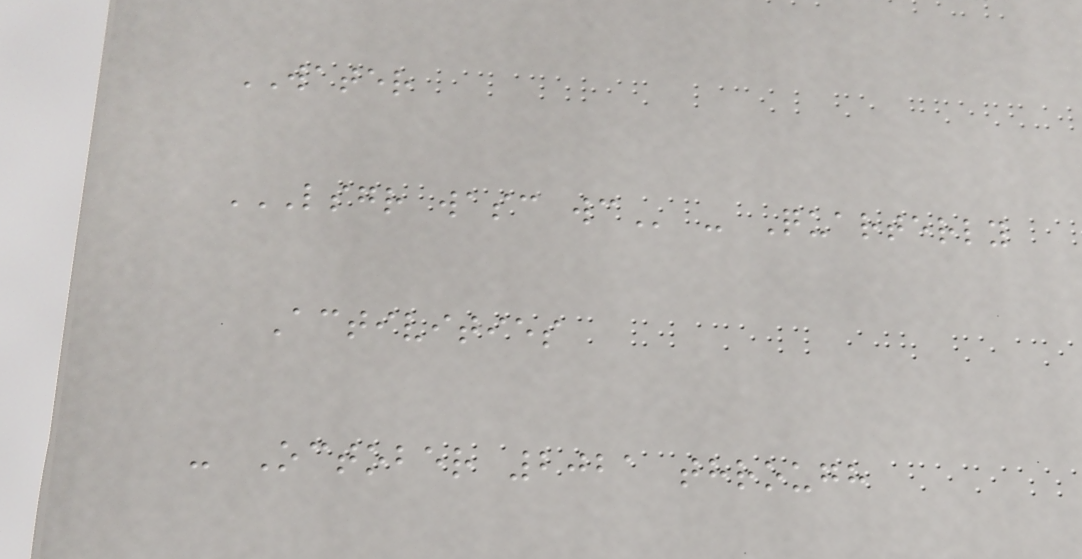WATER
LSGR WASC WC - Quarterly
Activities
- October 2021 through
